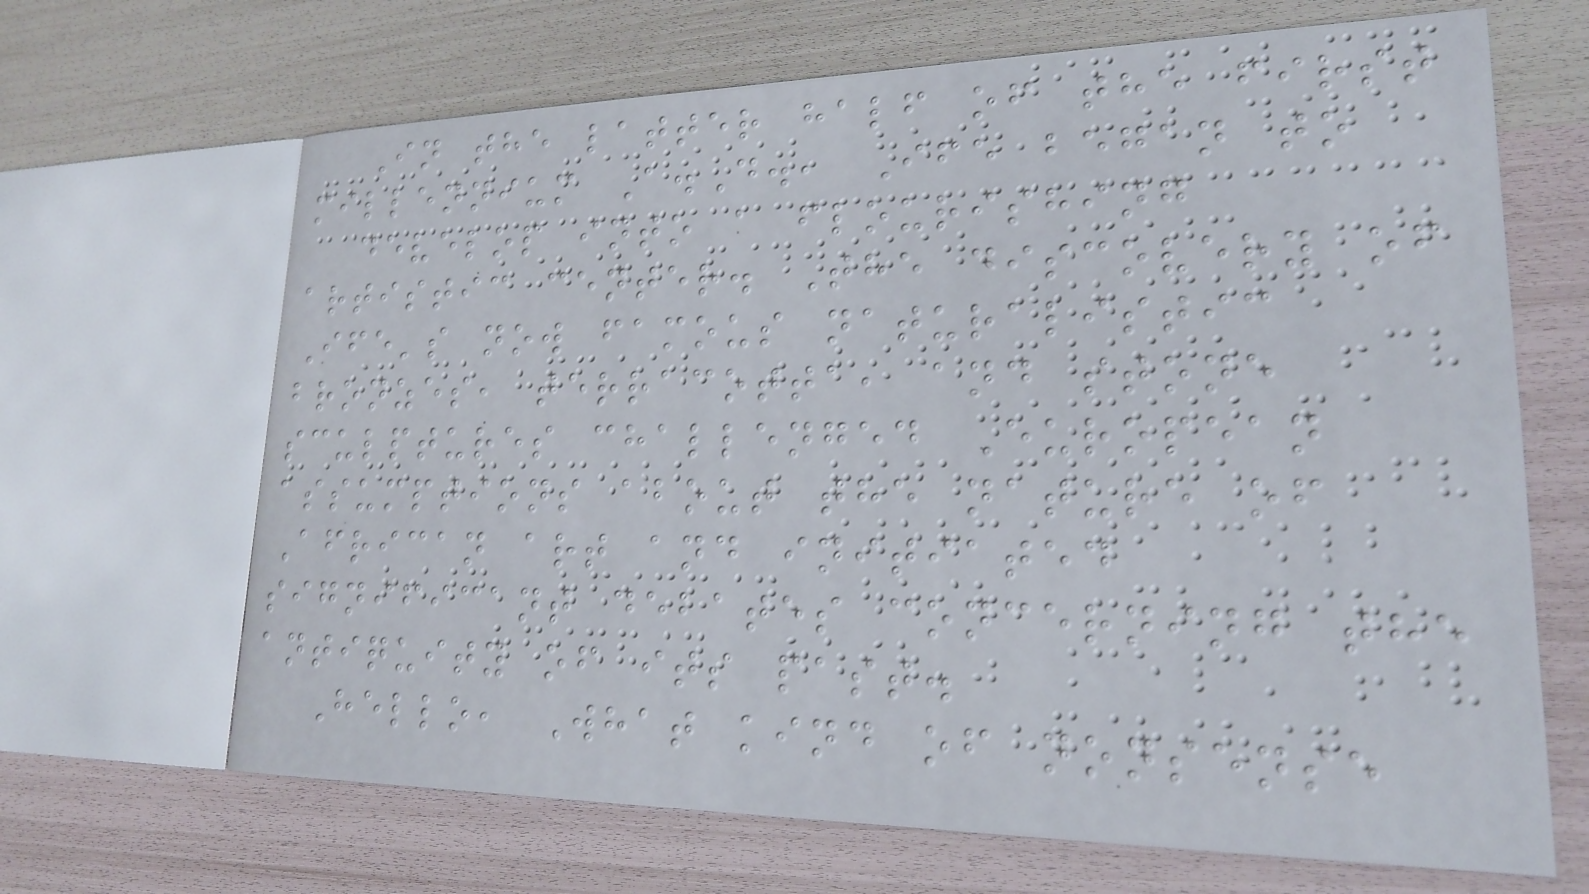In the latter half of the first
millennium A.D., Ife began to
develop into a flourishing
artistic center. The discovery of
Ife's now famous naturalistic
bronzes, terracotta, and stone
sculptures challenged European
assumptions about the nature of
African art and initiated
significant debates concerning the
antiquity of its past.
Hello, What kind of nonsense
